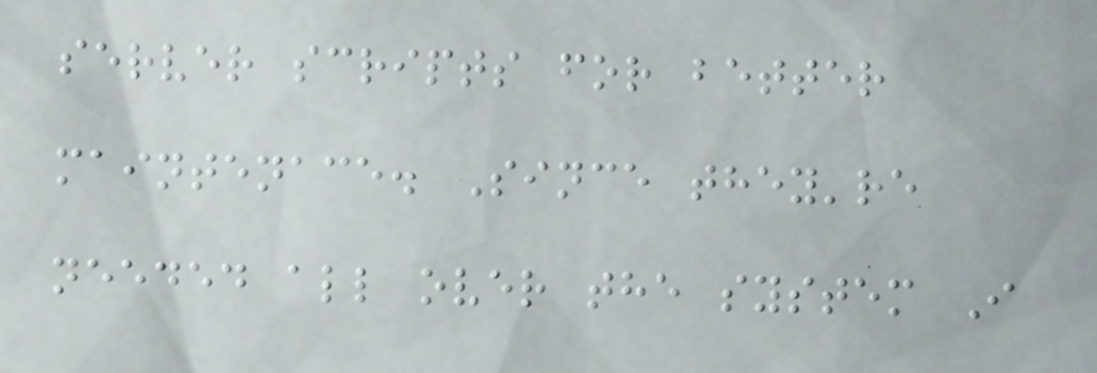server scripts for better
maintenace. Since they're
needed all over the system I
